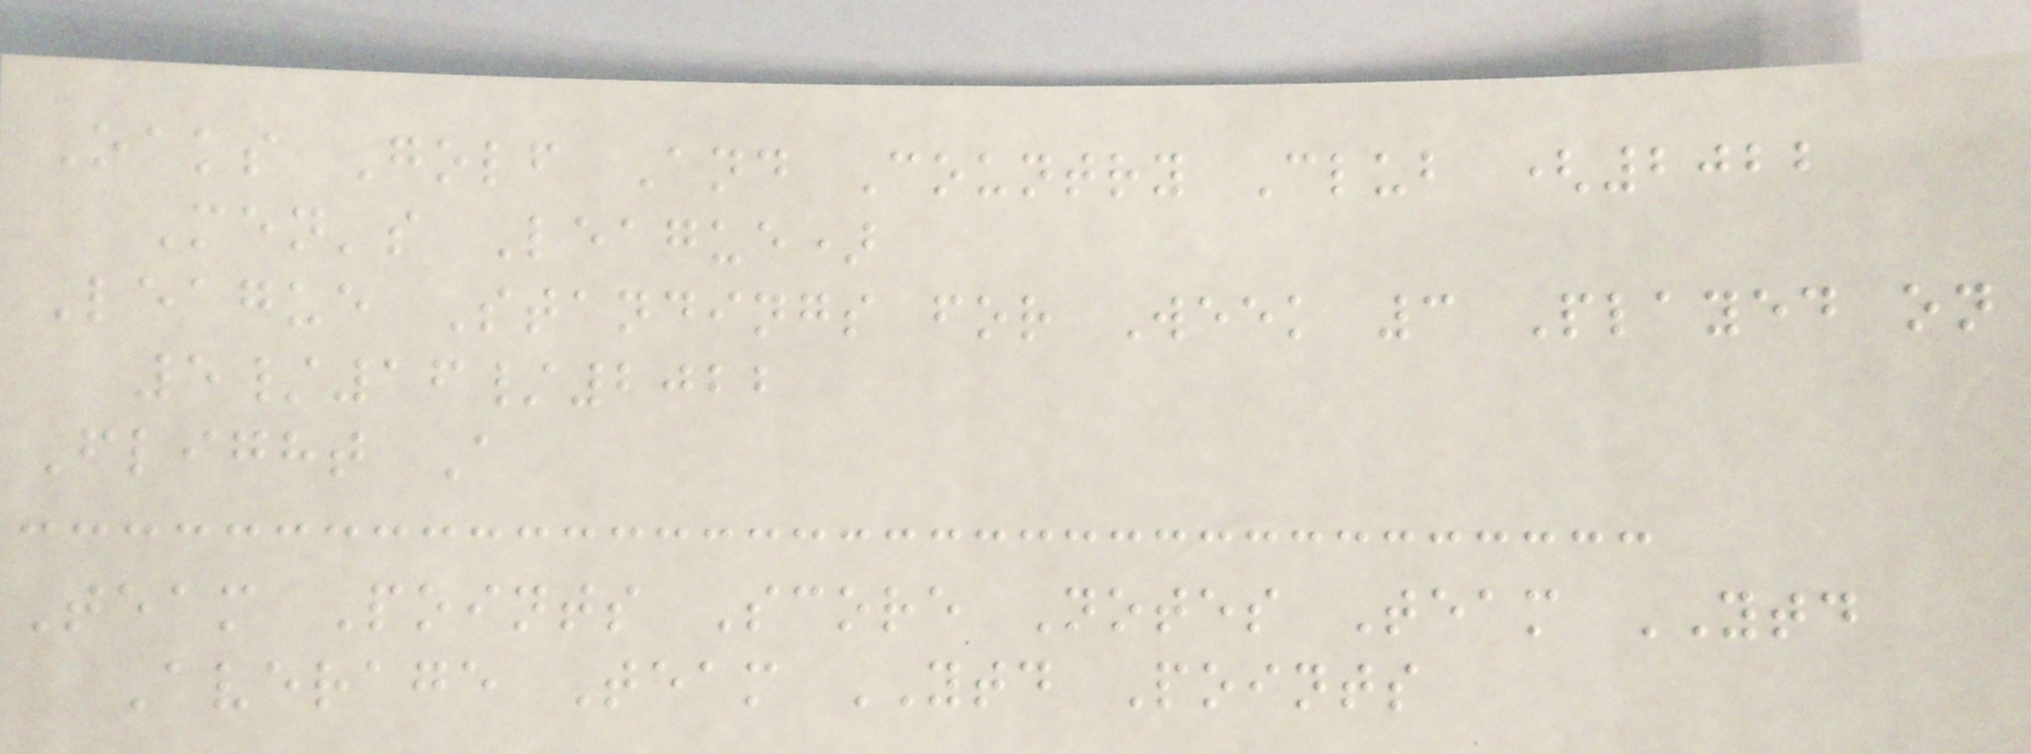Oaks Golf And Country Club (2022
Men's League)
League Standings for Week 3 Played on
5/16/2022
Flight A
Team Points Score Notes Team YTD
Average Team YTD Points
